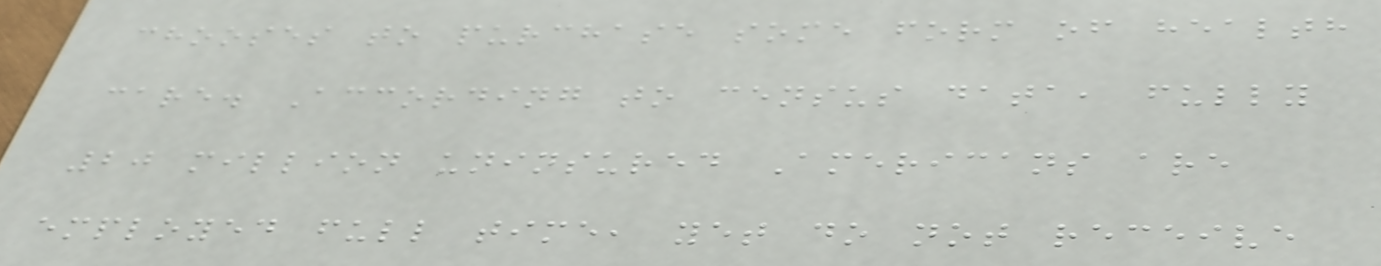chooses to purchase some form of health
care. According to census data, fully
20 million uninsured Americans are
employed full time, yet do not receive
